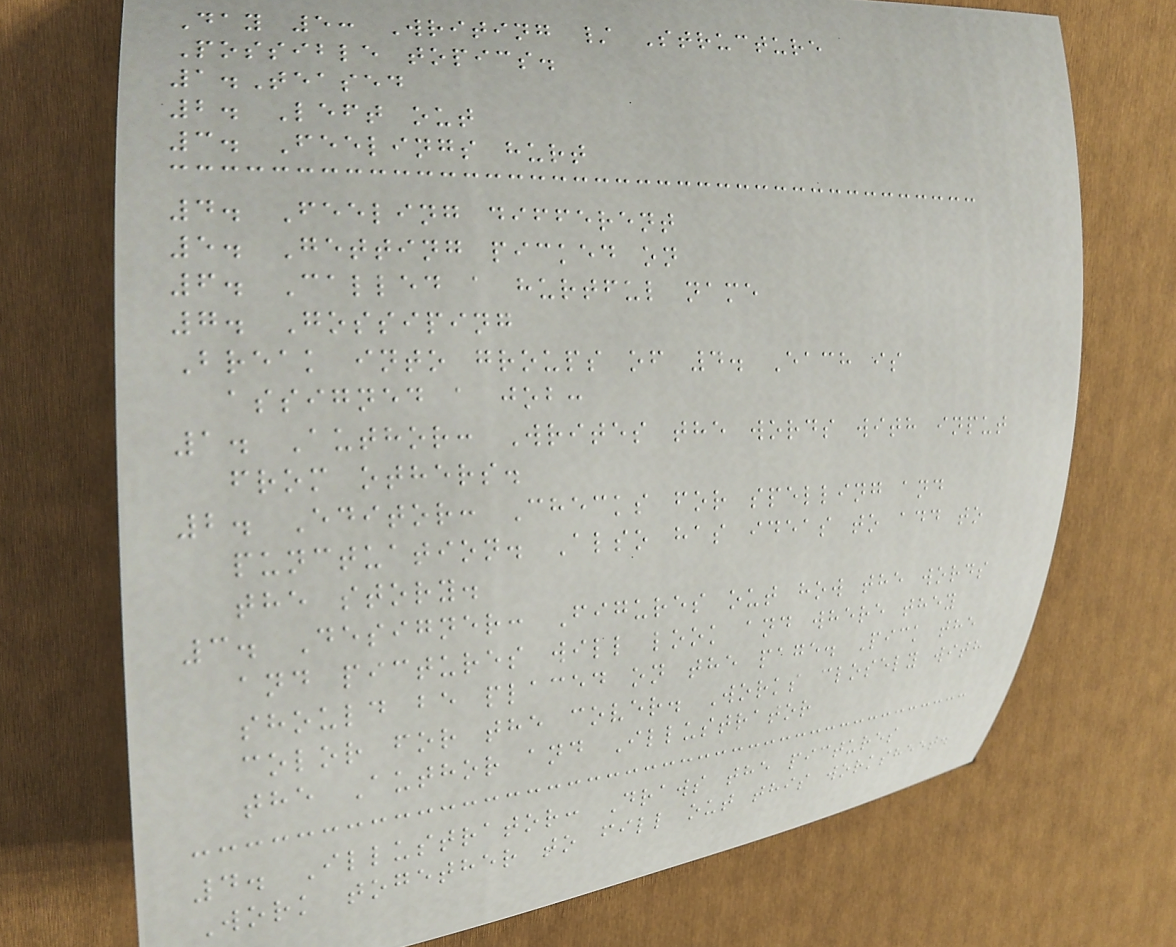Day 5: Writing / Structure
Possible topics.
1.Teased
2. Left out
3. Feelings hurt
4. Feeling different
5. Getting picked on
6. Called a hurtful name
7. Gossiping
Break into groups of 4. Each is
assigned a job:
1. Author: Writes the words with input
from others.
2. Editor: Checks for spelling and
punctuation. Also has ideas to add to
the story.
3. Designer: Figures out how the words
and pictures will look and where they
should be placed on the page. Pick the
color for the cover. Works closely with
the Author and Illustrator
4. Illustrator: Draws the pictures
Work together to fill out this worksheet.
